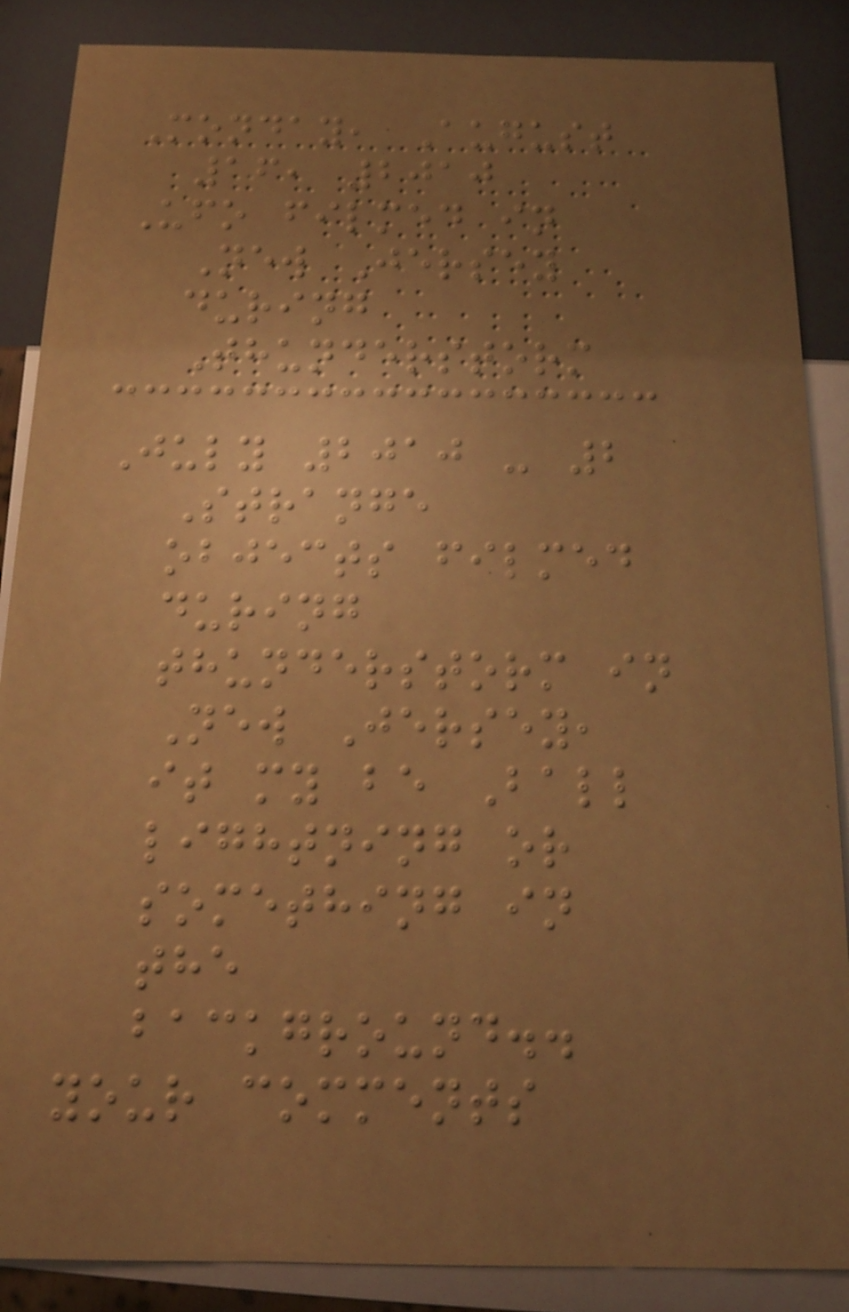Monday, August
16, 2010
Ufo filmed in
New Jersey
during
Thunderstorm
July 2010 - 2
Strange
objects filmed
during
thunderstorm in
New Jersey,
it my be Ball
lightning or
something in
the
background..
your comments
